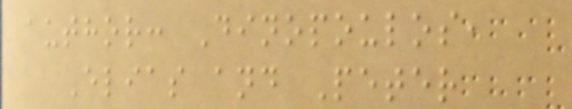author: Dinopoulos,
Elias and Peter
